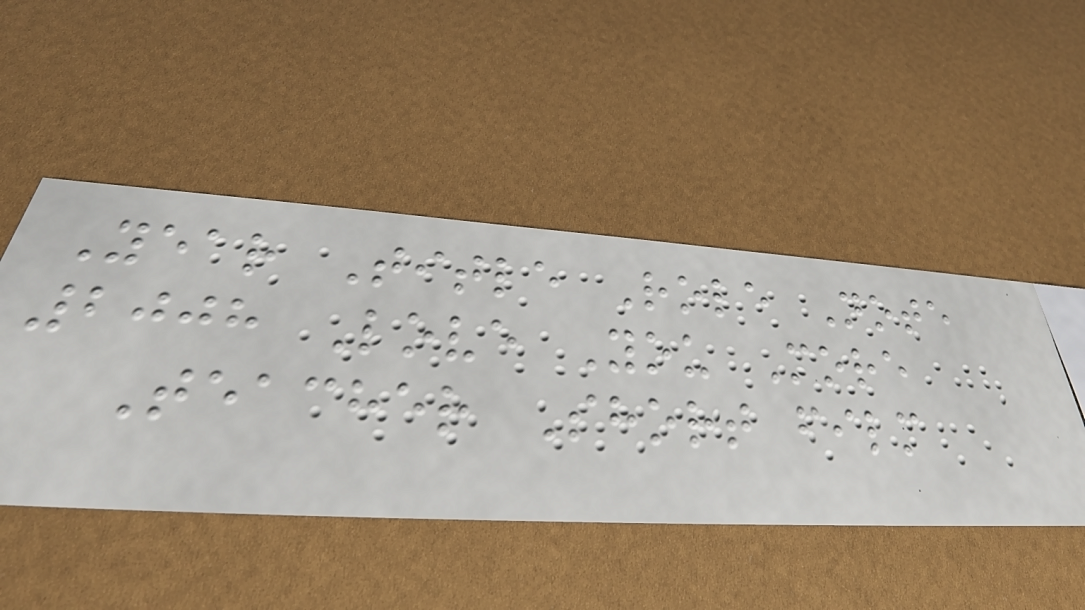Year Title Role Note
2008 Love You More
Teacher Short film
